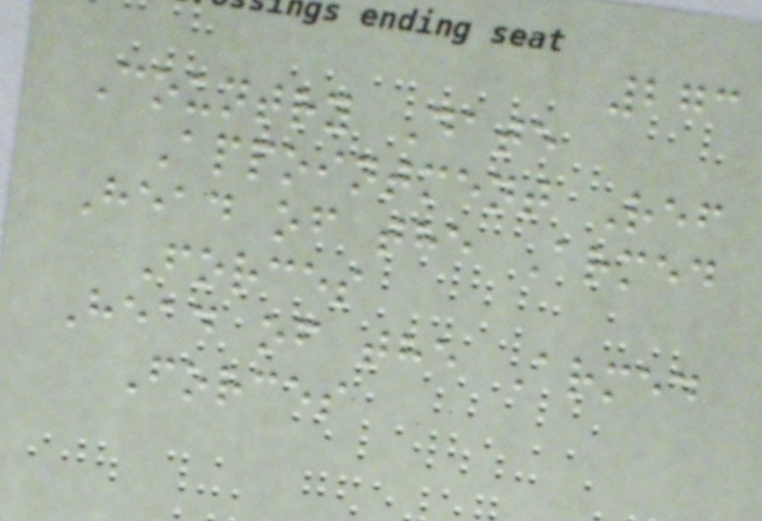273
Country Date
Appointment Ref
Head of the Armed
Forces
Head of the Armed
Forces
